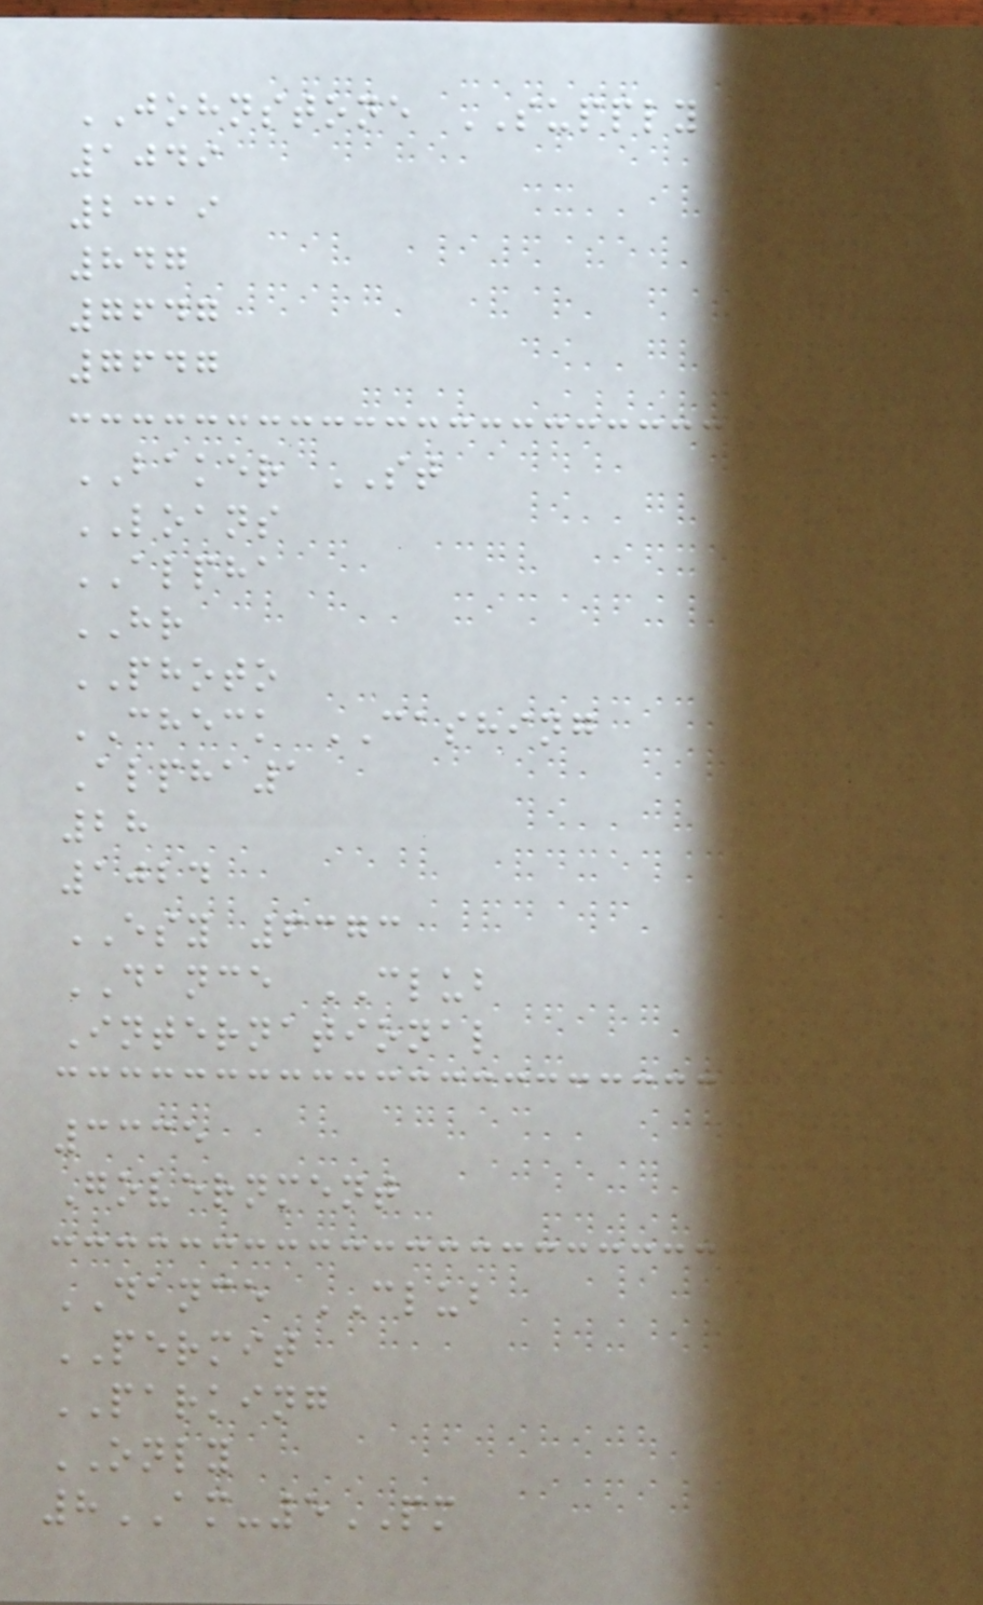JOHNSTONE SUPPLY
1049
2319
847
7647
7647
BAKER ST
LOANS
ALPHA
HR
PHOTO
CHECK CASHING
Alpha1
28
1024
ESY 6373
DANCE CLUB
International
3335
Government
DANCE CLUB
PERMIT
PARKING
ONLY
8AM-5PM
